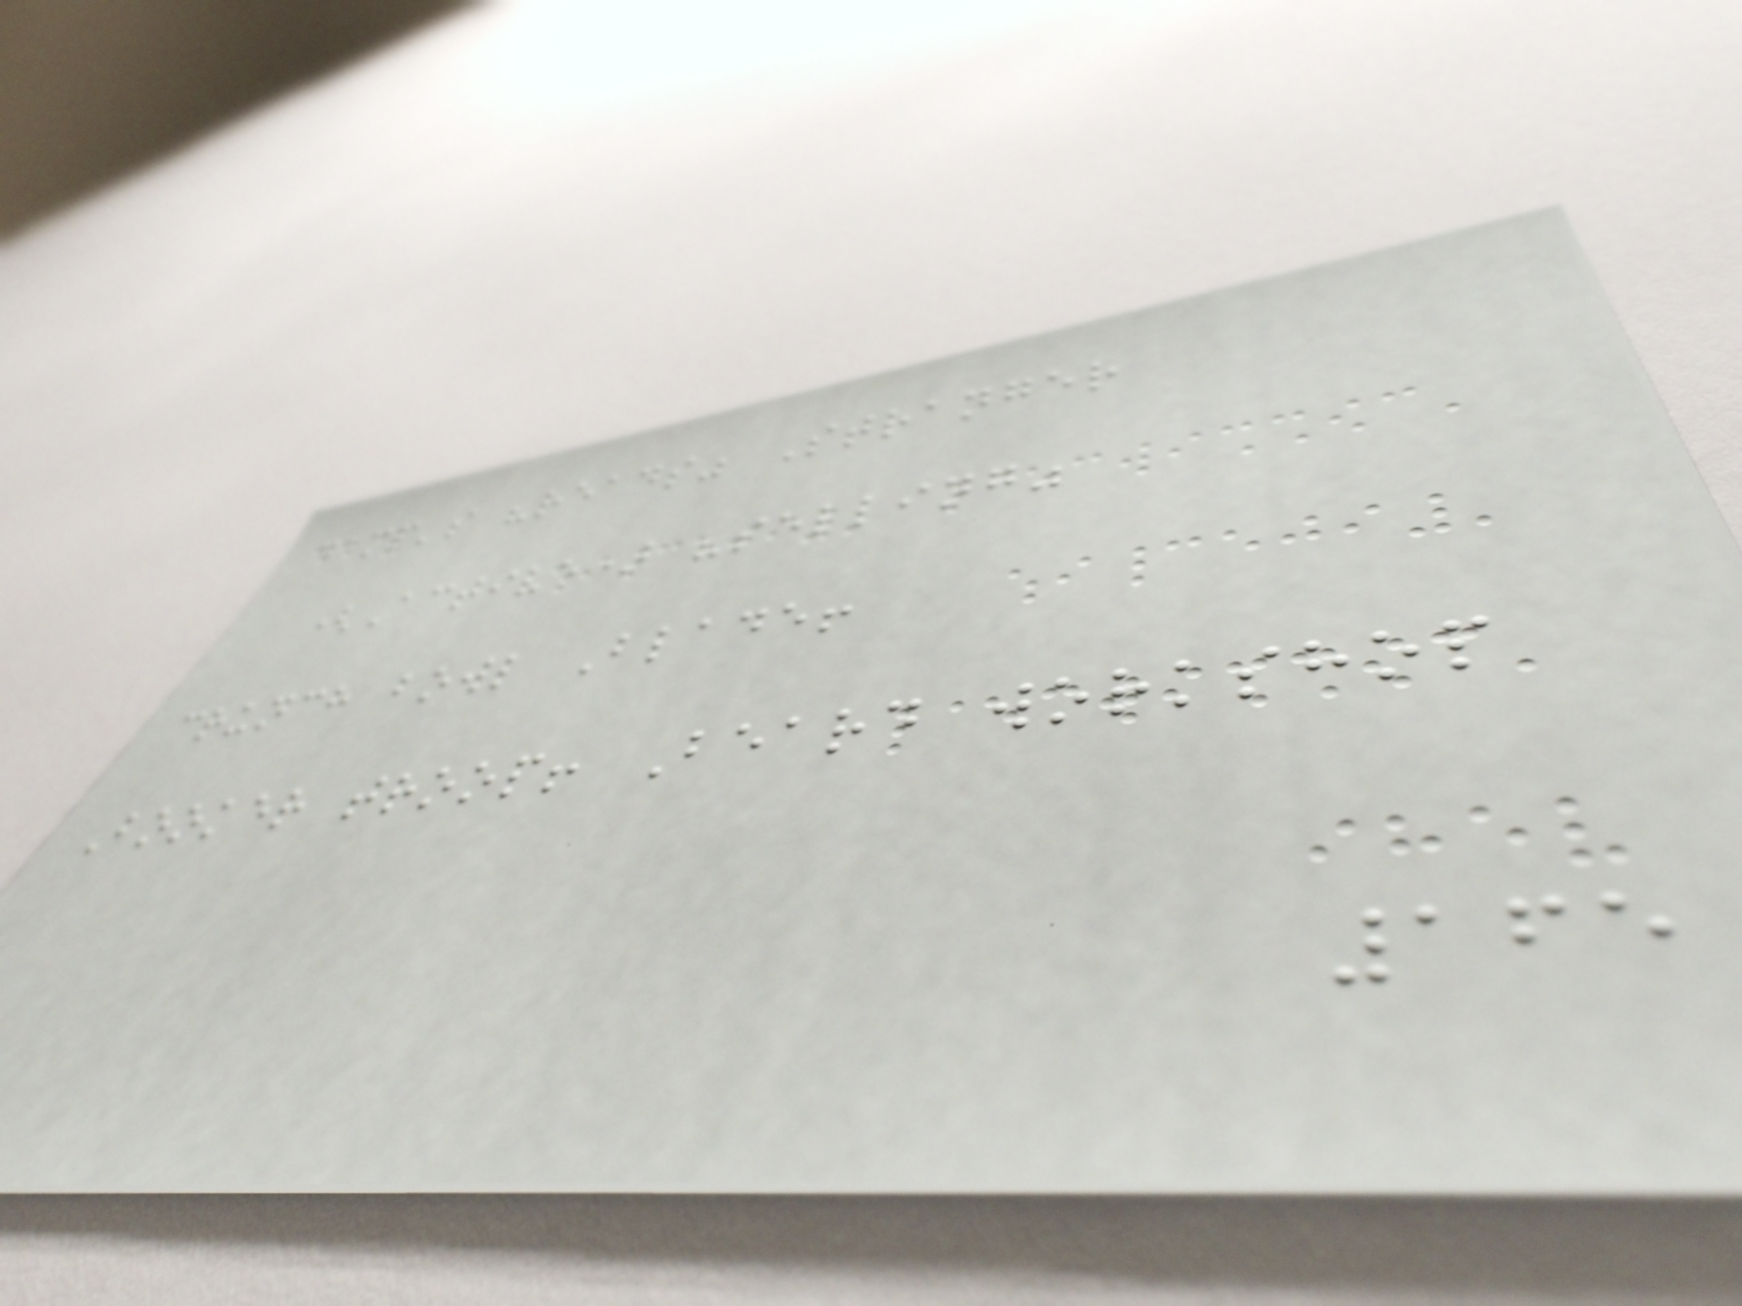damp's "reads" Stranger
(Active) "selling"
crunch bowl Blade!
Booker troop! Beard workshop
165
